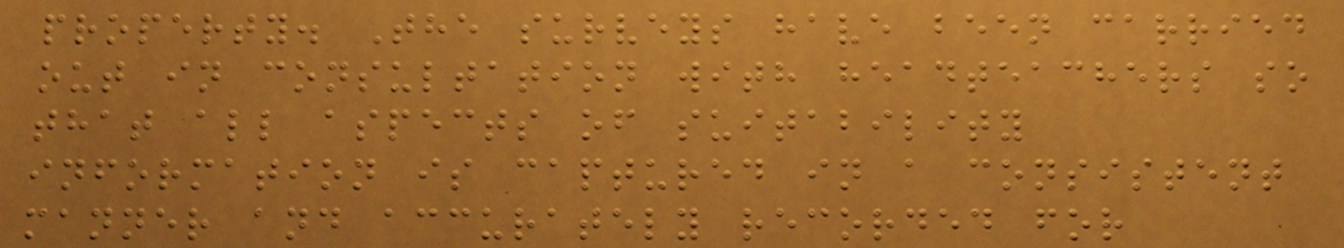property. The surveys have been carried
out in consultation with headteachers so
that all aspects of suitability
information is captured in a consistent
manner and accurately recorded for
